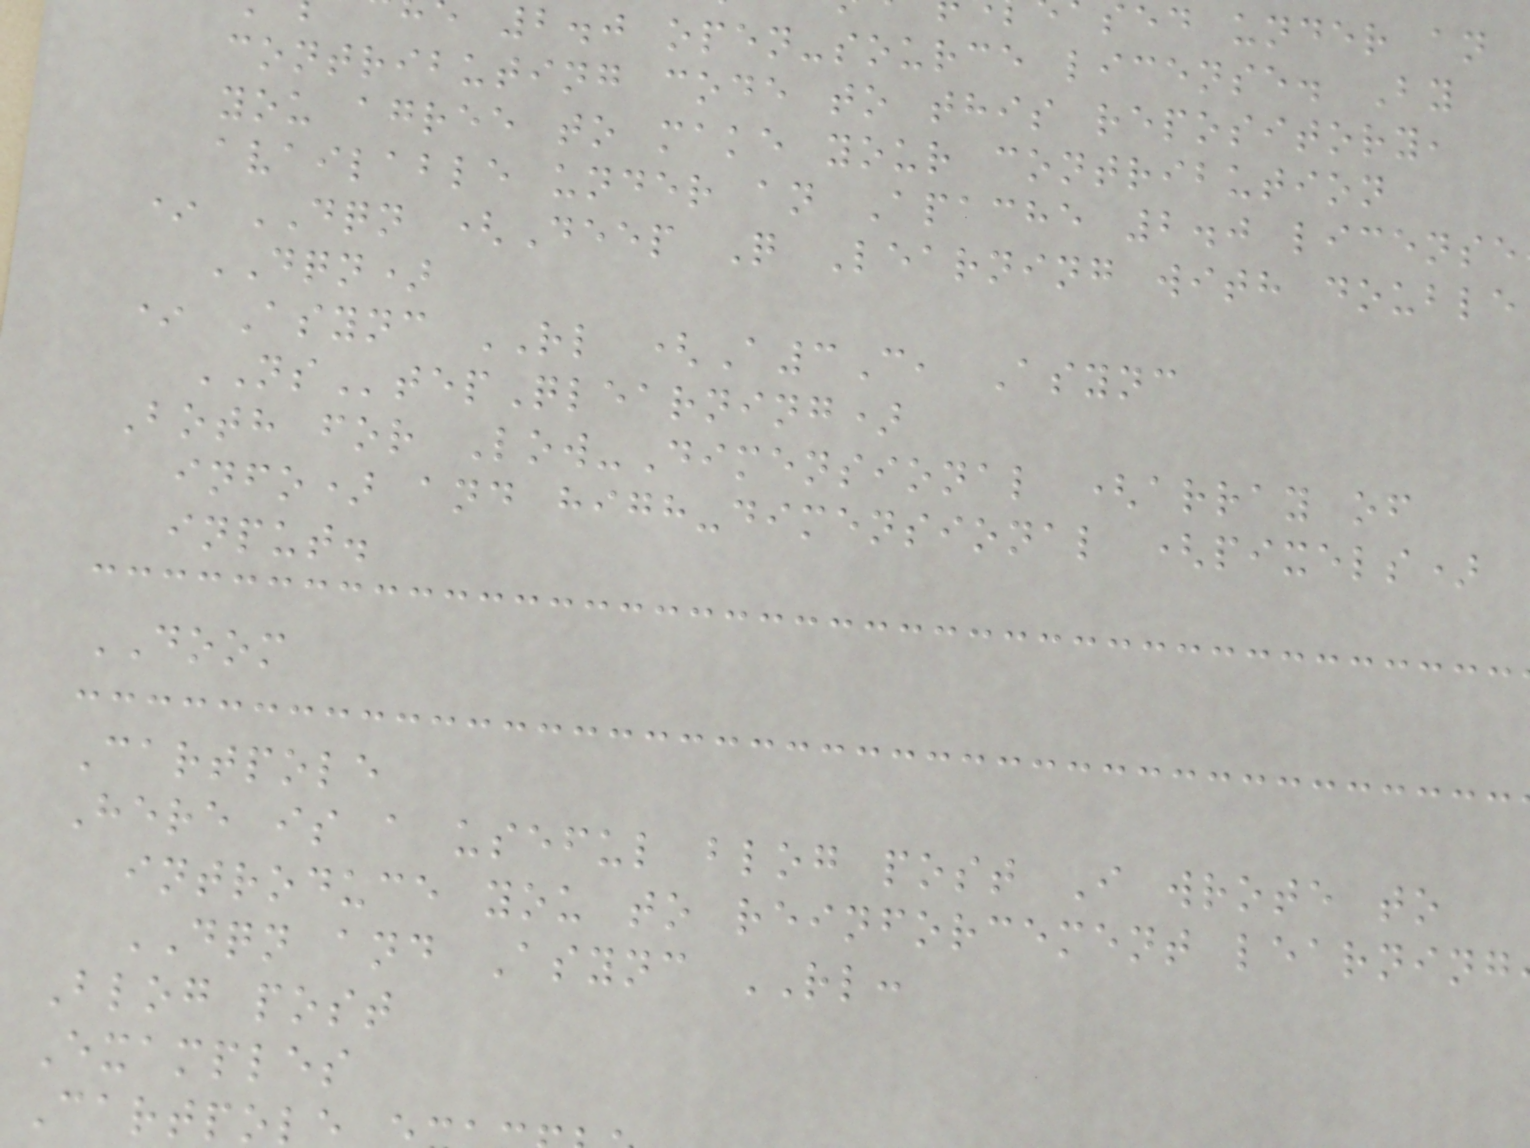sed under an
2.0 open-source license. By
contributing code to this repository,
you agree to make your contribution
available under an Apache 2.0 license
* DQN (Deep Q Learning with double
DQN)
* Async RL (A3C, Async
NStepQlearning)
Both for Low-Dimensional (array of
info) and high-dimensional (pixels)
input.
DOOM
Cartpole
Here is a useful blog post I wrote to
introduce you to reinforcement learning
DQN and Async RL:
Blog post
Examples
Cartpol
